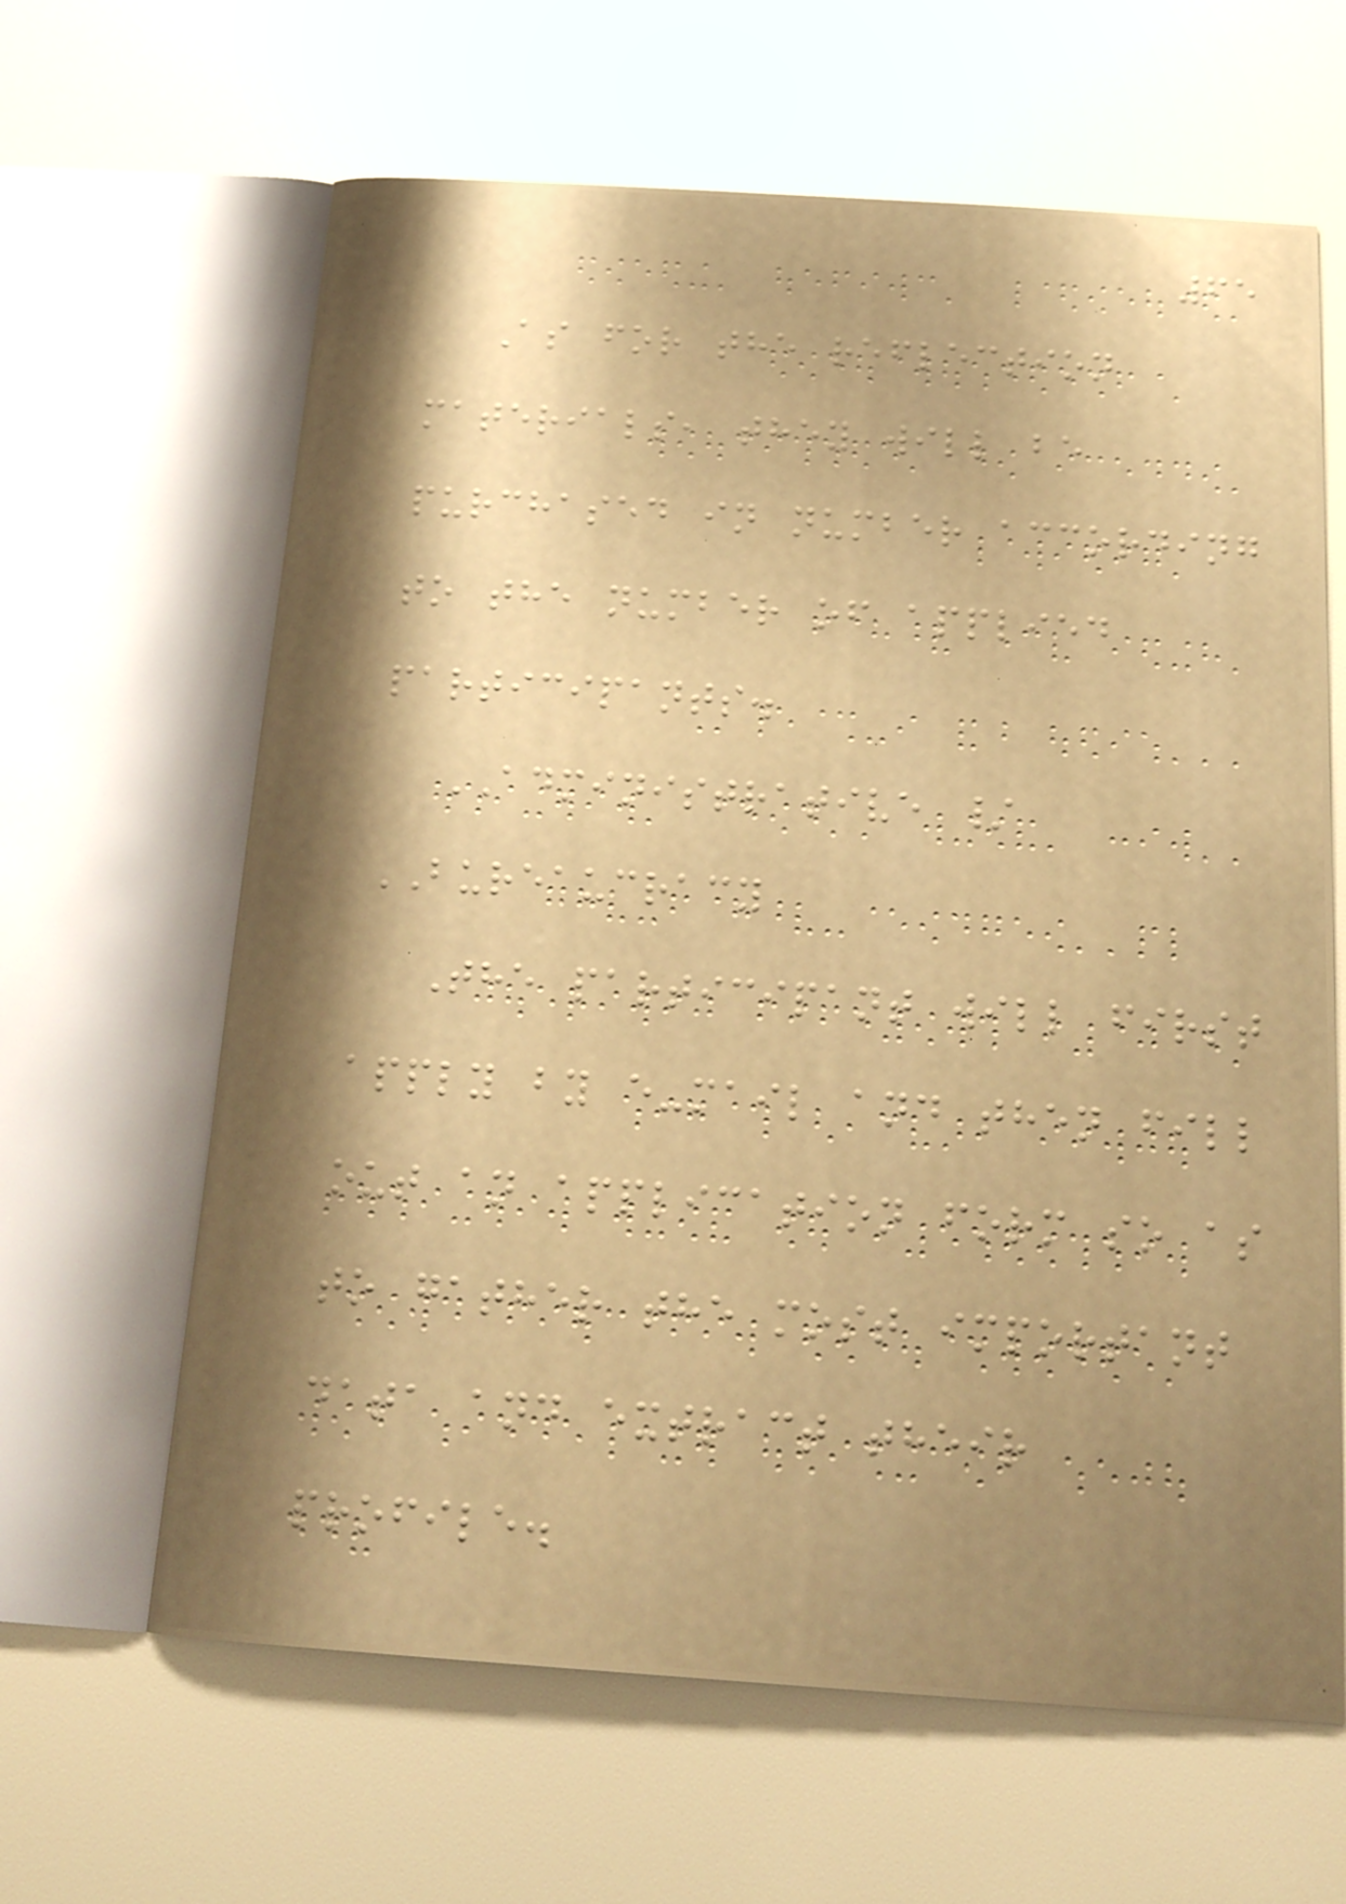65
As for the reflection
materials, they will be
purchased in number according
to the number of applied
participants.
ADMINISTRATIVE /
BUREAUCRACY
The participant will first
apply by e-mail and then fill
out an application form so as
to gather the most important
data and extract their
profile.
